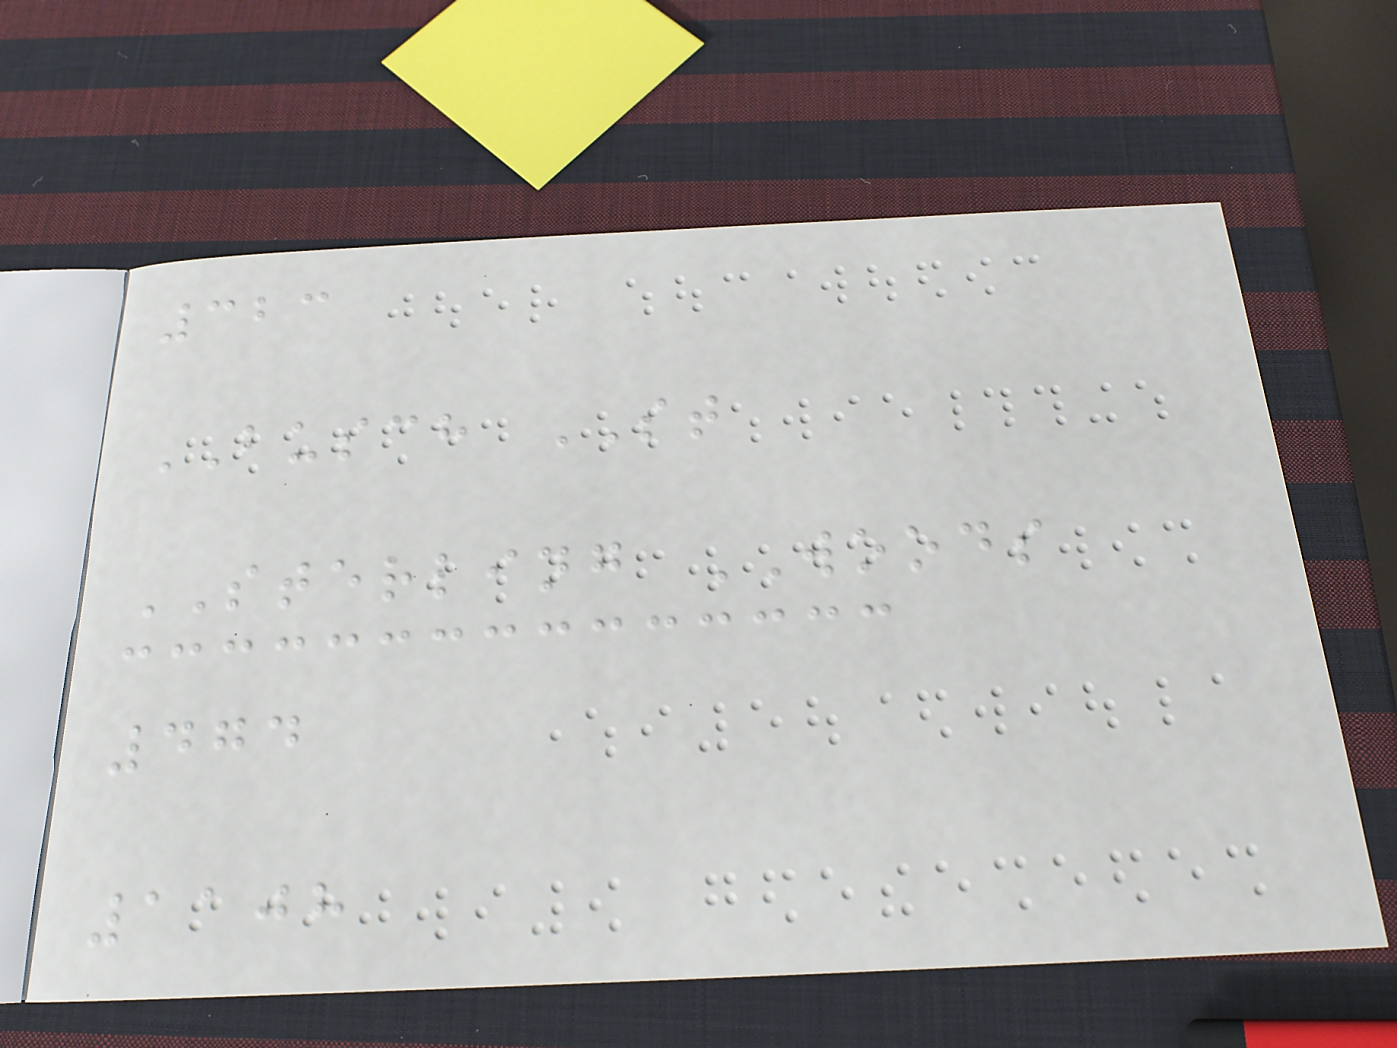323
BUSCH ST
STERLING WOODS
474
1108
